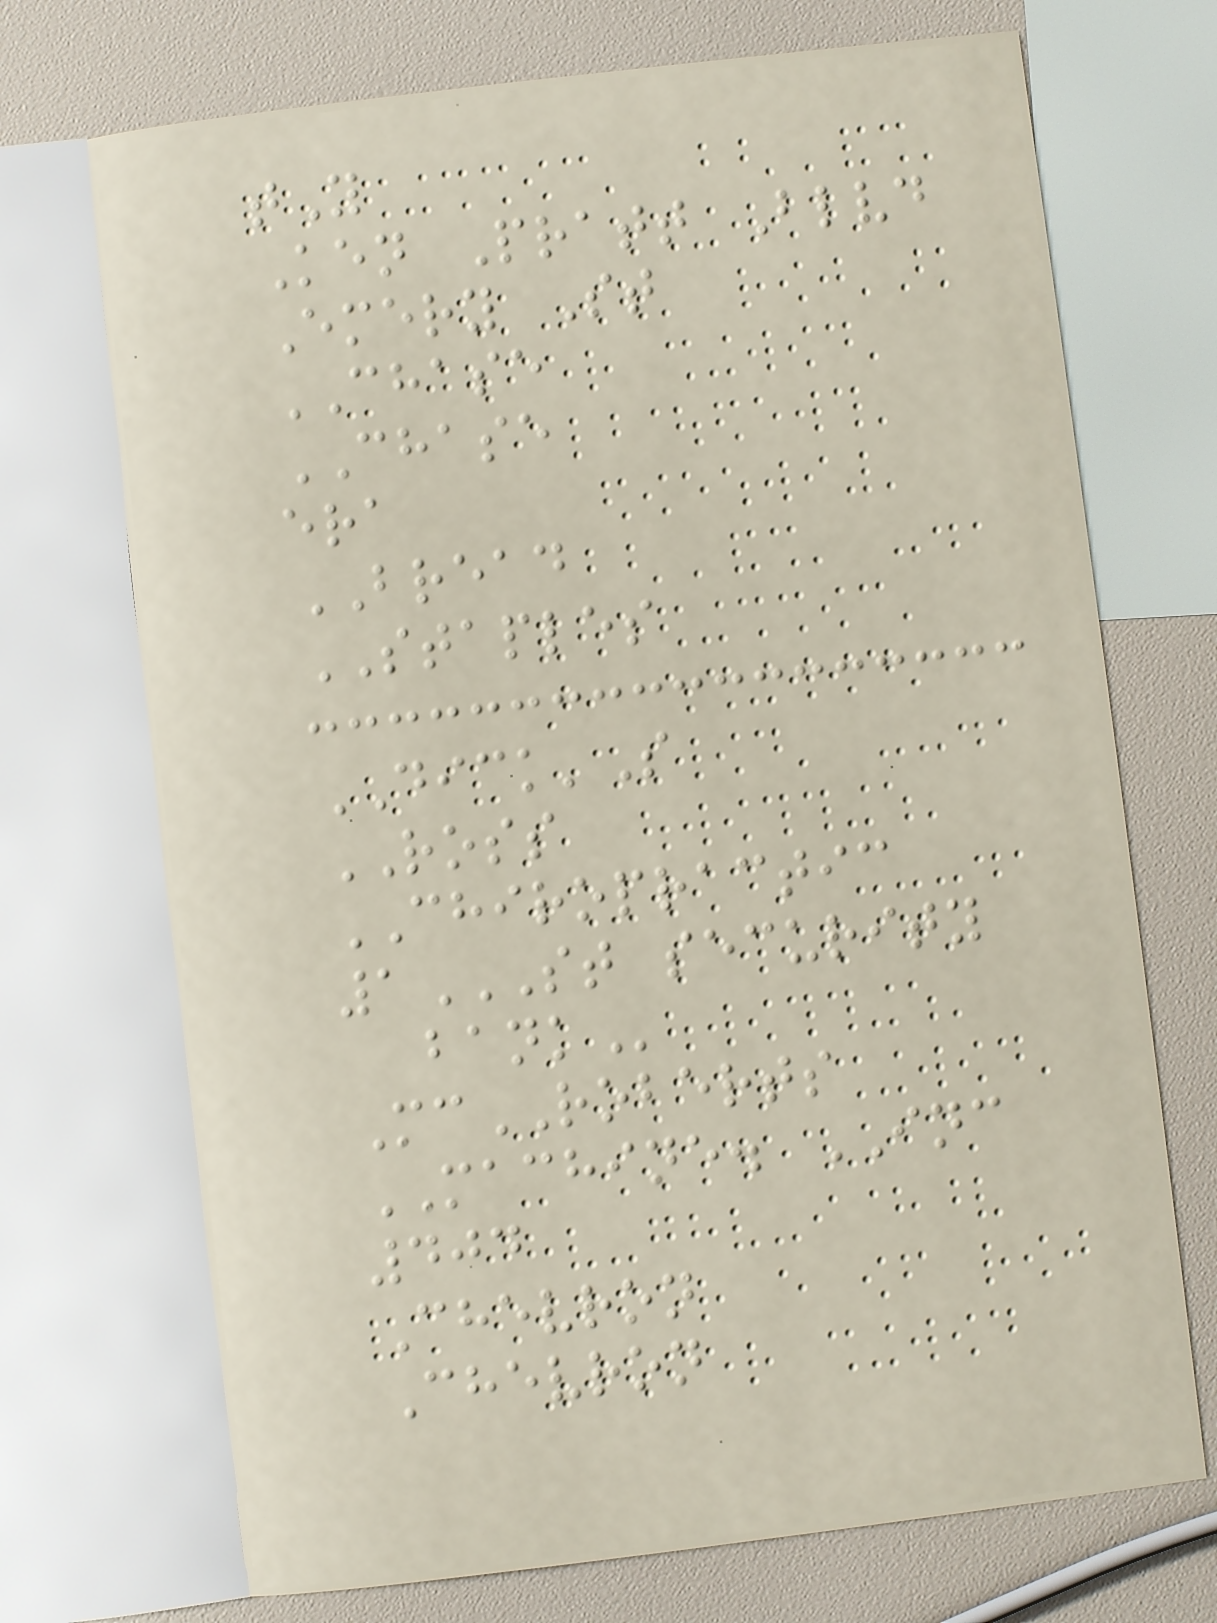tY
Ken Pratt Blvd
Emery St
CHASE
CHASE
era
BREAD
STAPLES
DICK'S
ROSS
CHIROPRACTIC
1ST SECURITY
BANK
McROBERTS
MACHINE. INC
404
Chevron
Chevron
